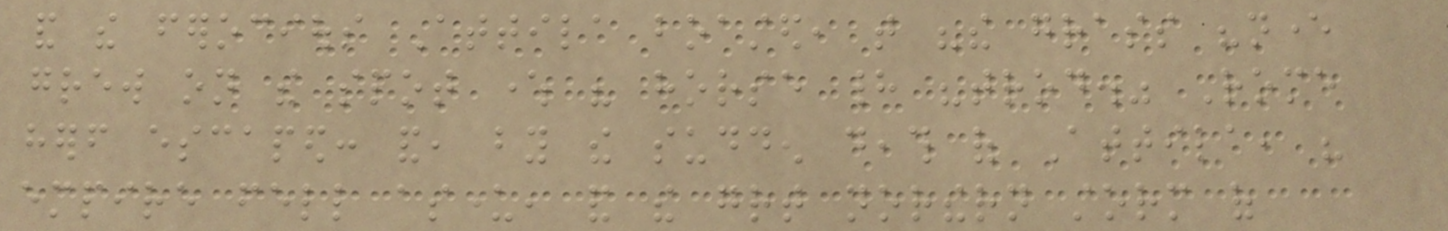and the ferocious Attila boasted, that "the grass "never
grew on the spot where his horse had "trod." Rome
herself escaped: and, by the sudden death of Attila, his
empire fell asunder, and the great northern storm of
